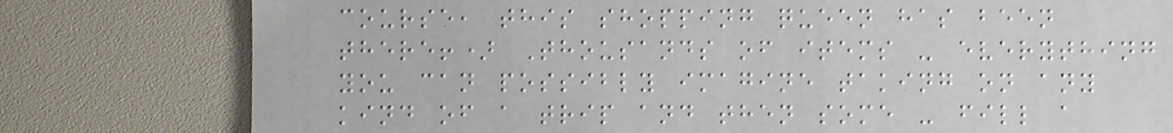course, this shopping queen has been
there!) Thousands of items - everything
you can possibly imagine taking on any
kind of a trip and then some - fill a
